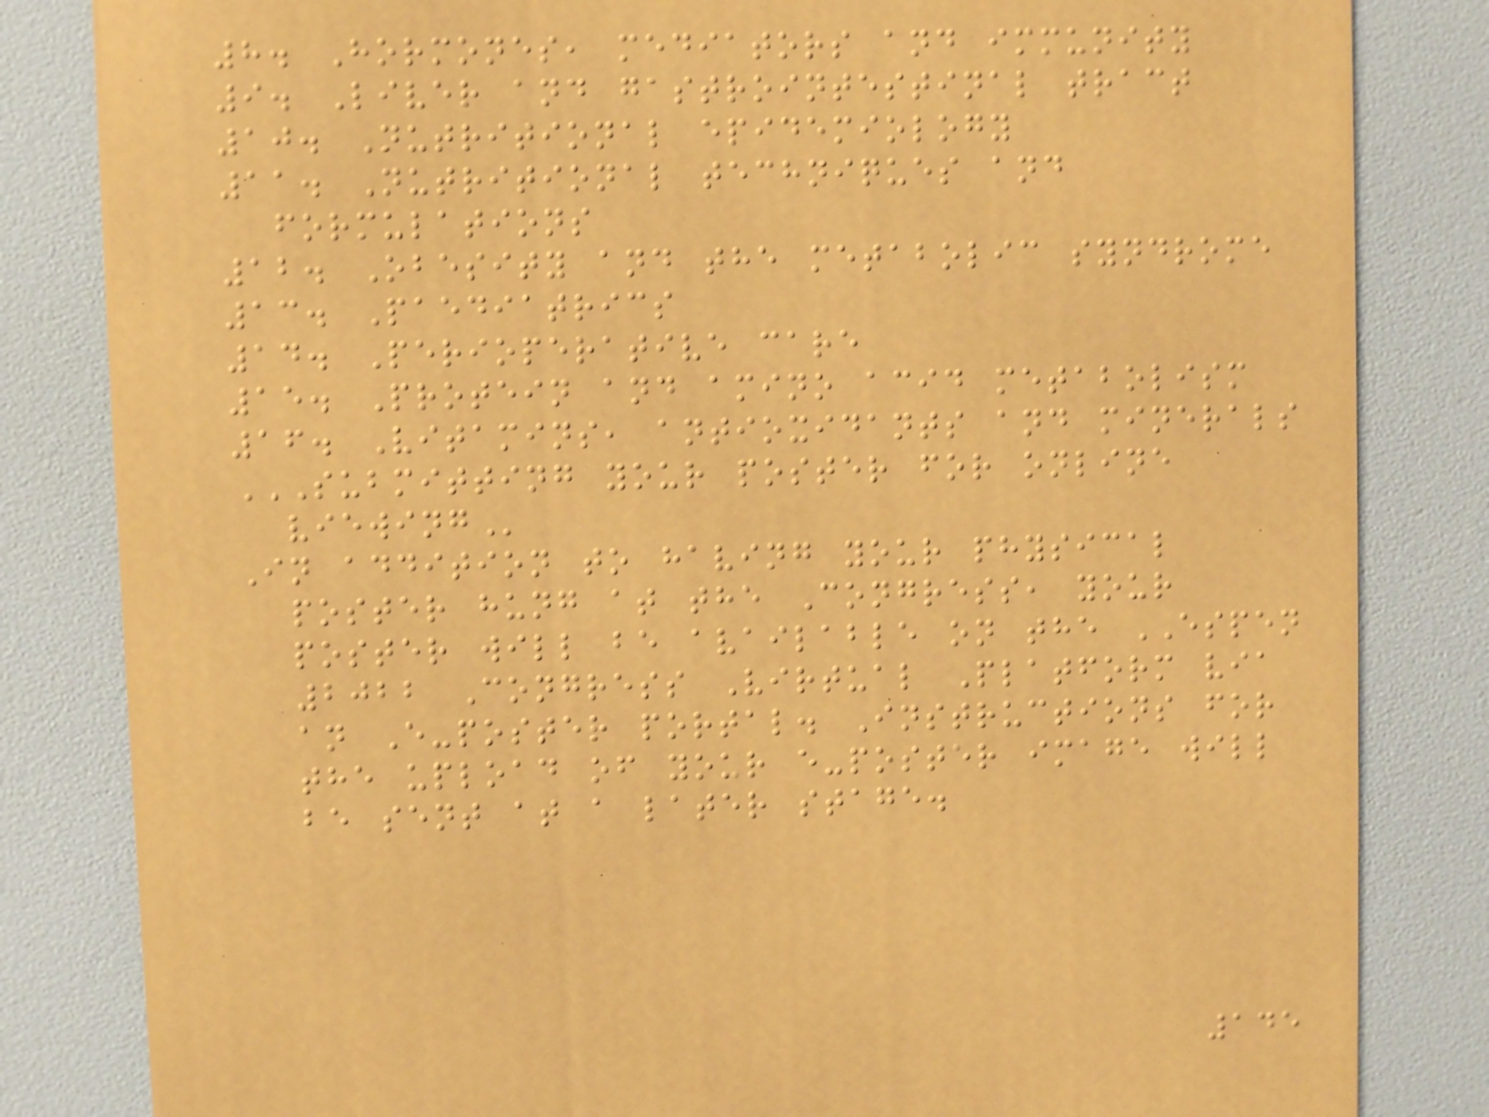8. Hormones, mediators and immunity
9. Liver and gastrointestinal tract
10. Nutritional epidemiology
11. Nutritional techniques and
formulations
12. Obesity and the metabolic syndrome
13. Paediatrics
14. Perioperative care
15. Protein and amino acid metabolism
16. Vitamins, antioxidants and minerals
SUBMITTING YOUR POSTER FOR ONLINE
VIEWING
In addition to having your physical
poster hung at the Congress, your
poster will be available on the ESPEN
2022 Congress Virtual Platform via
an E-poster portal. Instructions for
the upload of your e-poster image will
be sent at a later stage.
145
